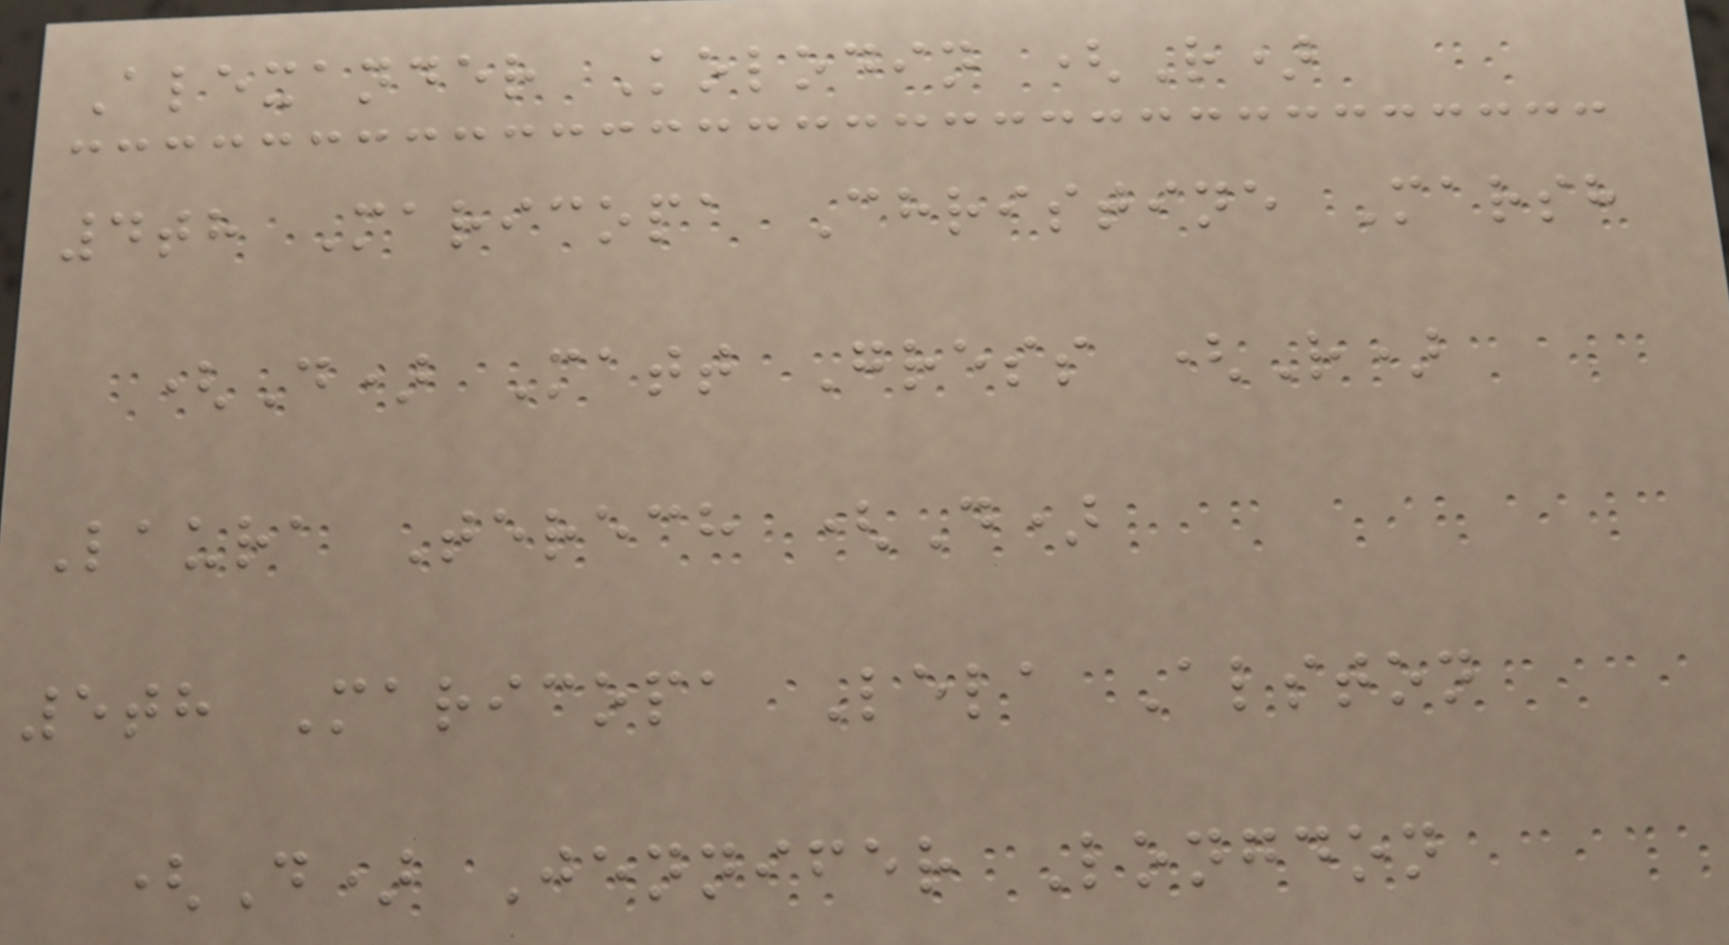Alexander Kolodin (R)
4th Maricopa Christine Marsh
(D) Matt Gress (R)
Laura Terech (D)
5th Maricopa Lela Alston
(D) Jennifer Longdon
